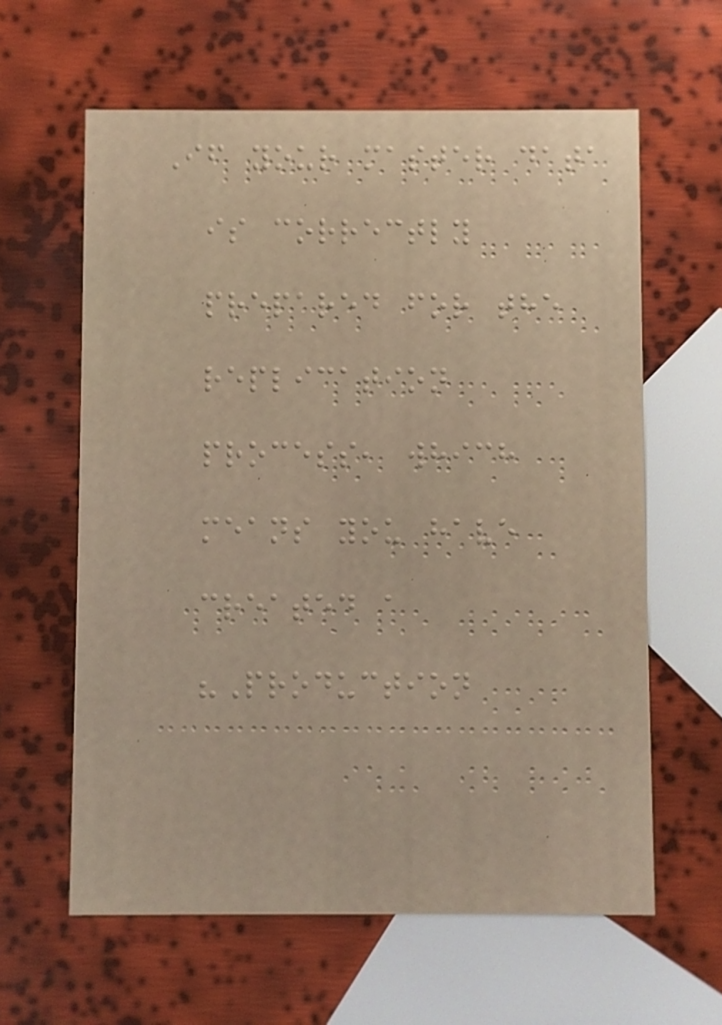If your master data
is correctly
prepared for the
replication
process, which
means you have
created a
"Production
